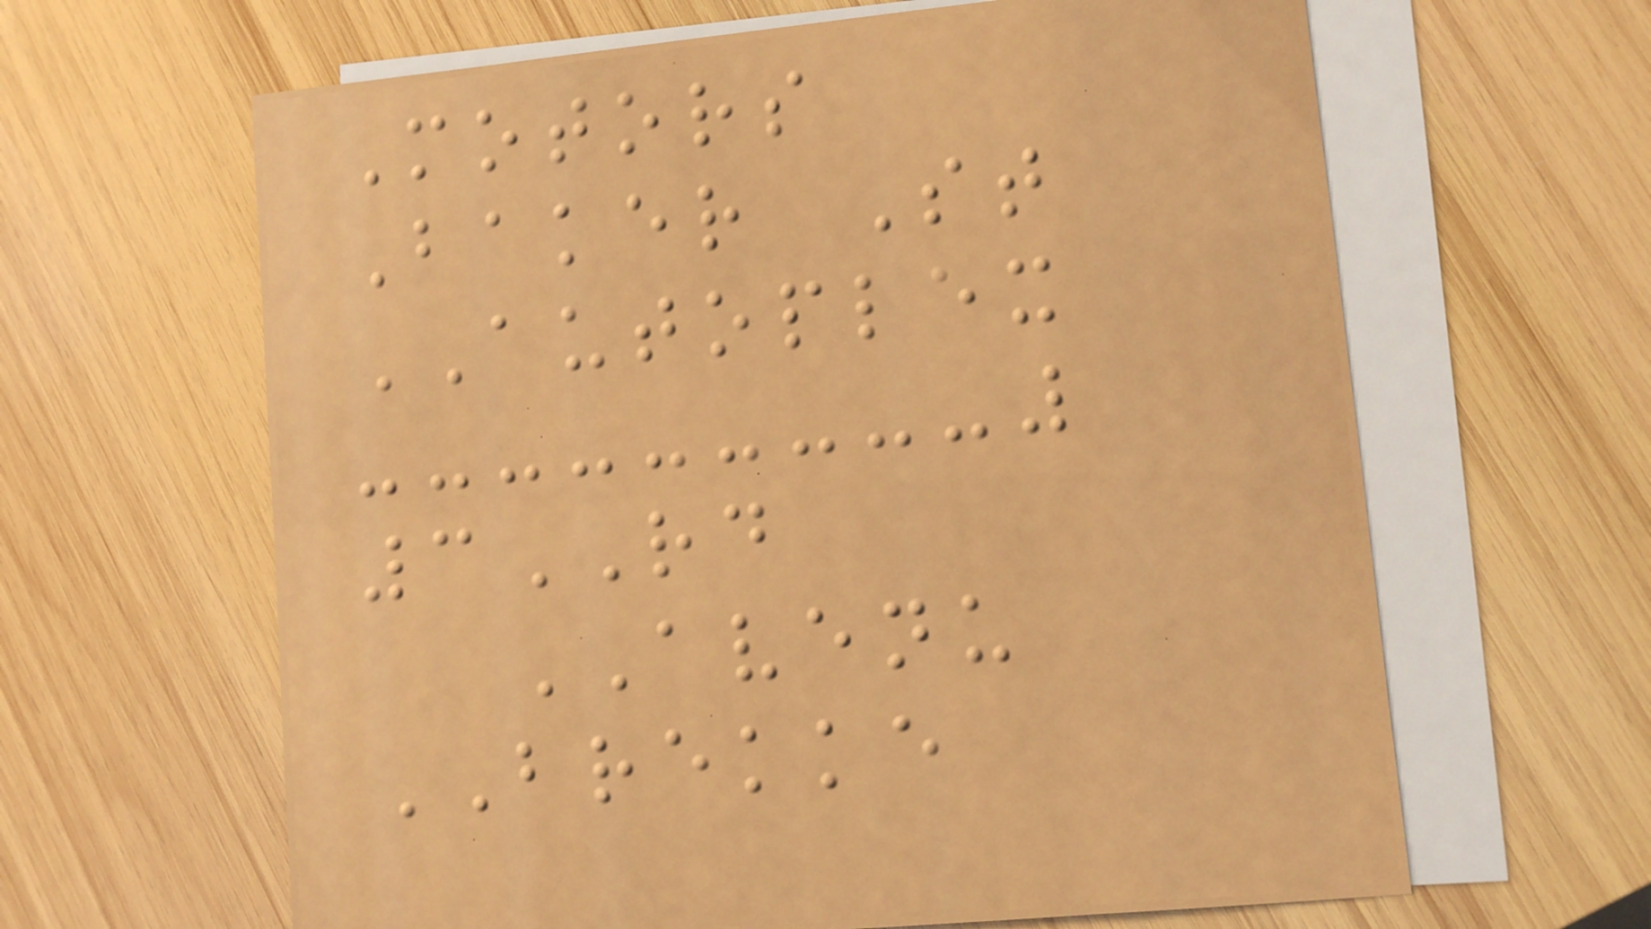Motors
Baker St
AUTOPLEX
3RD
AVENU
BREKKE
